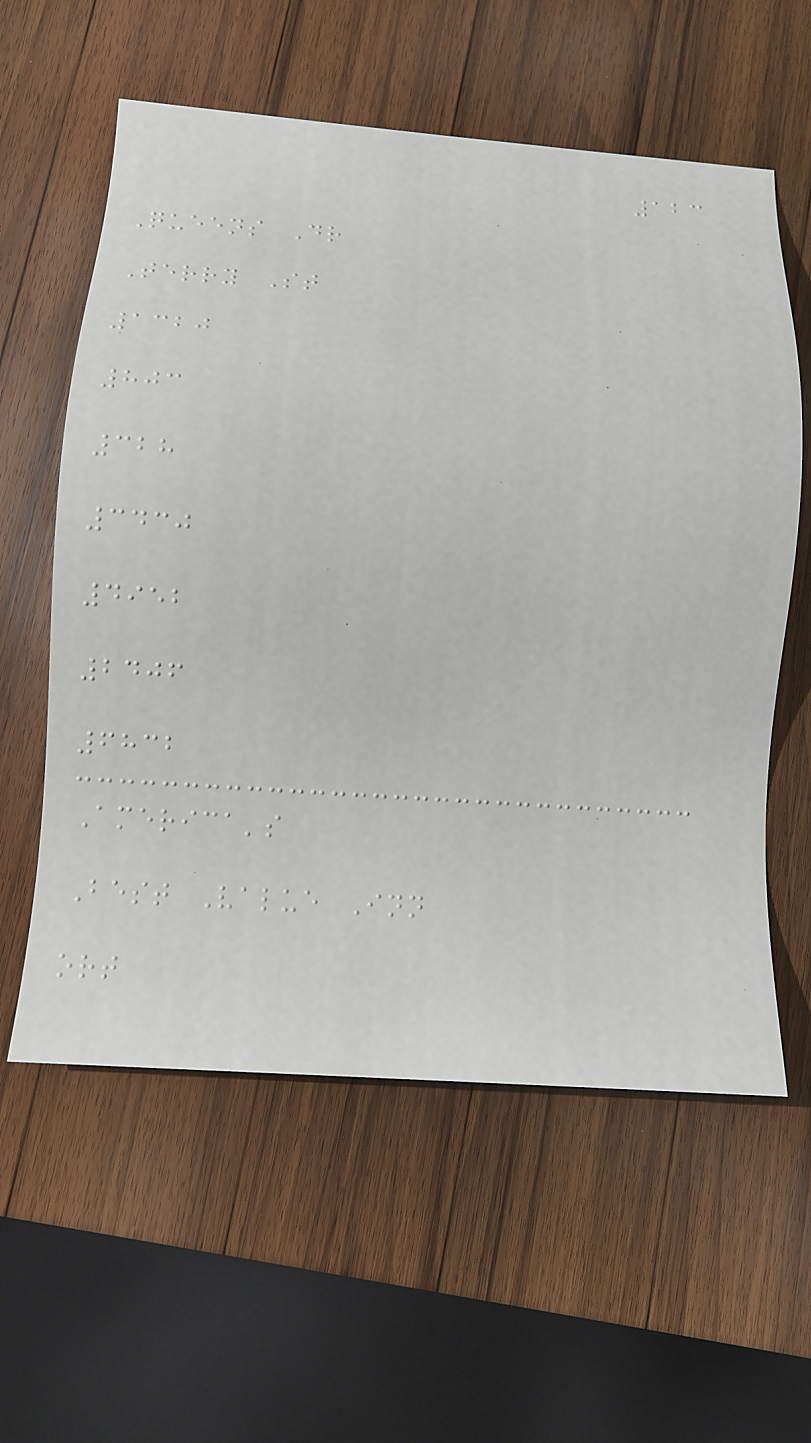123
Queens Dr
Terry St
1320
803
328
3430
4952
2406
6832
America's
Best Value Inn
ort
